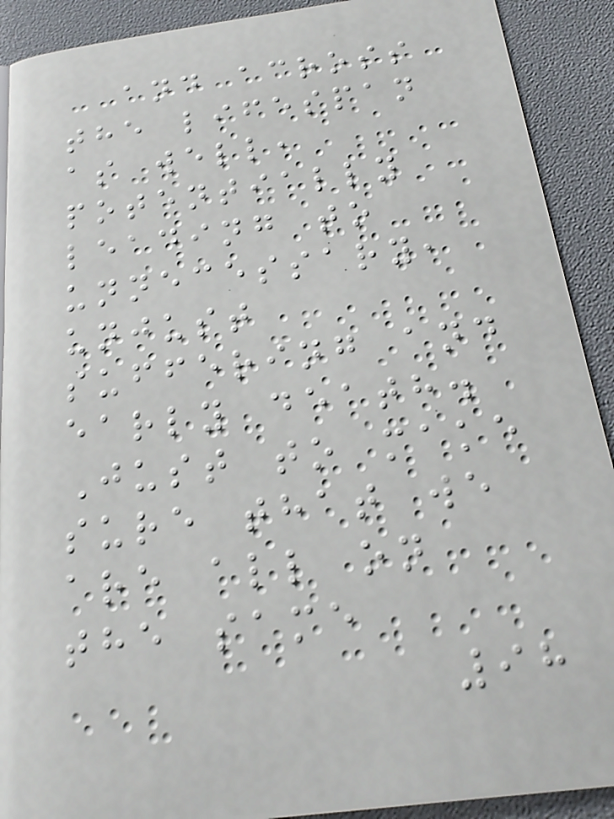and across
the lifespan
as well,
potentially
leading to
unnecessary,
unjust
suffering and
early death.
Just to make
sure that we
are all on
the same
98
